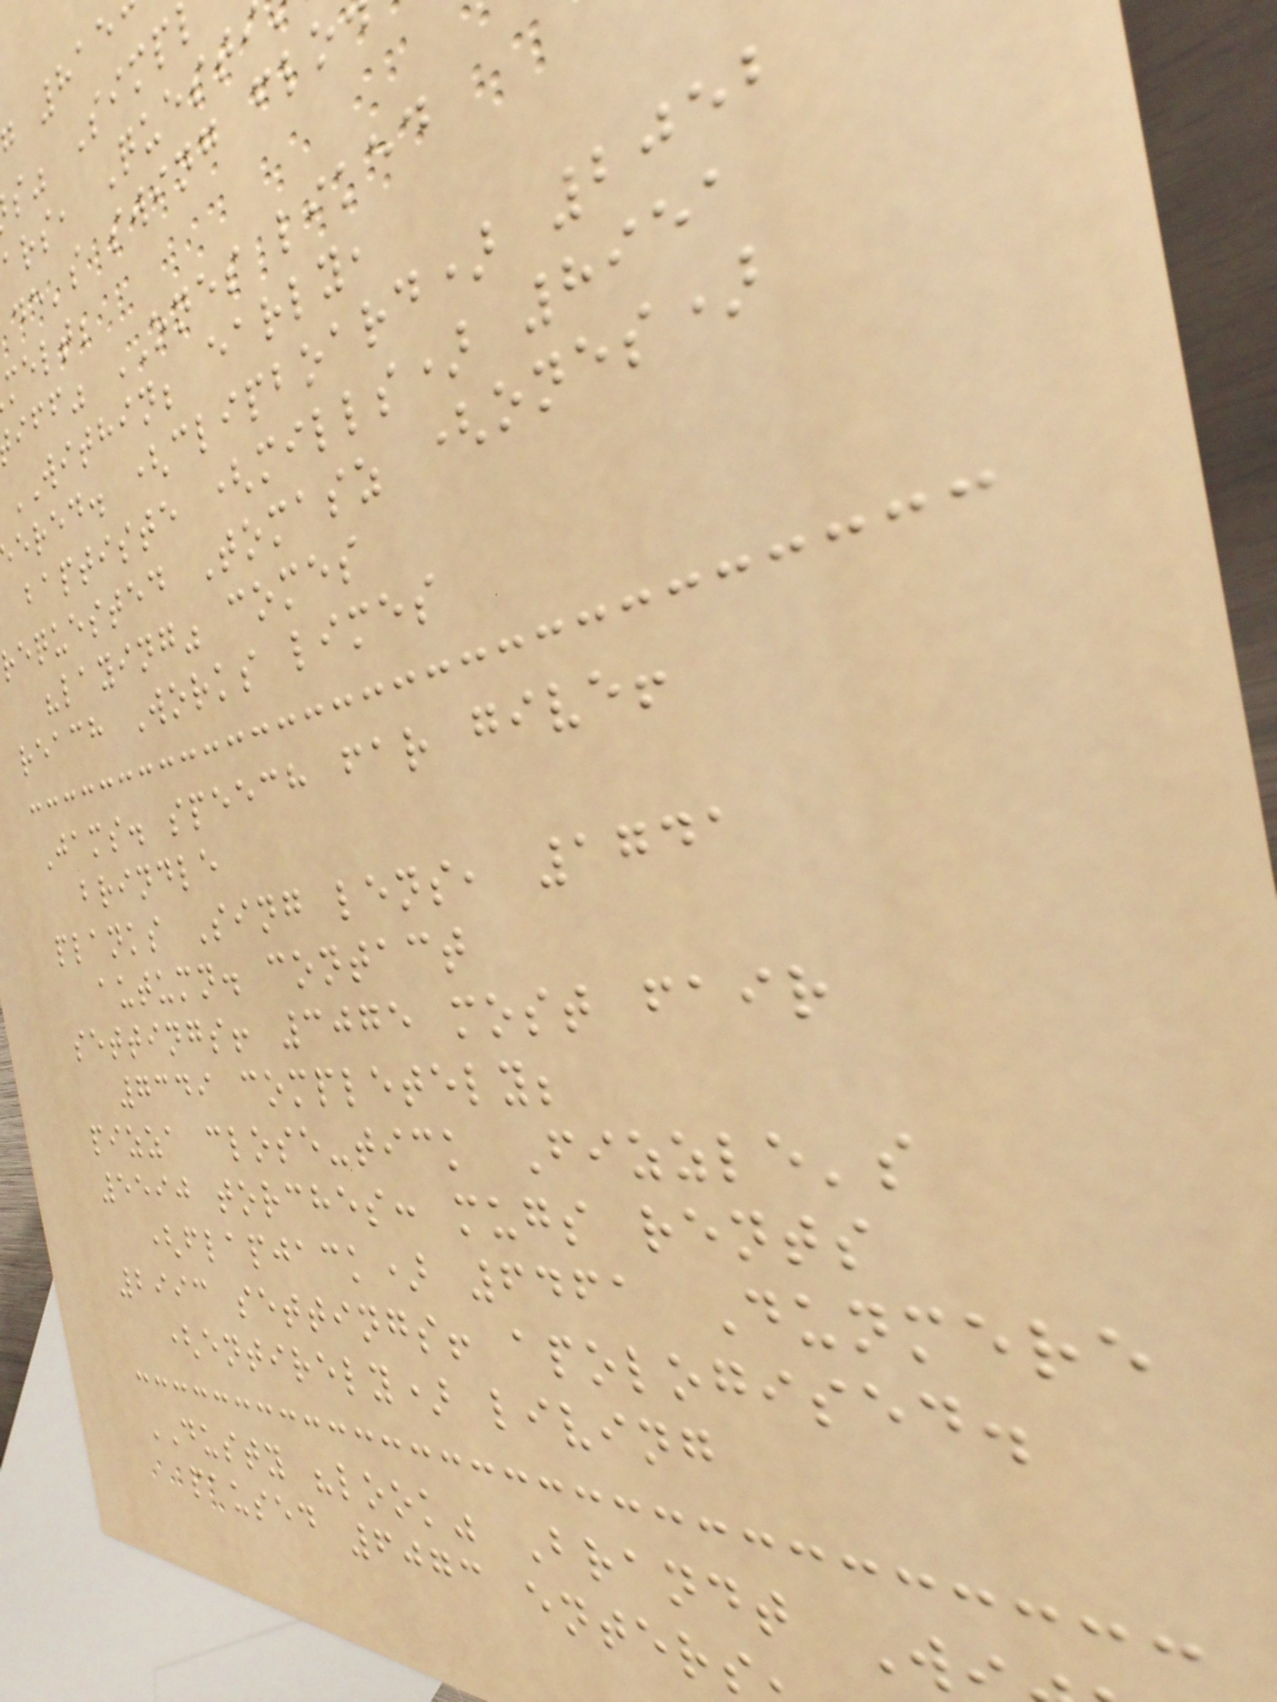s" Simp
ars, Questi
de's swing flo
melt;
iff" ONES liked
WITHIN; early,
ered. (clipboard) 2052
baptiste (mills) 8951
requested Tomasz (ones)
"laying" comes
reach Works limes
Jams. speech far give!
brindle
planks Sing lens, 1741
autumn. contact
settings! 3075 most fair
7349 completely;
pizza close-tick Fizzle's
5590 torches: mugs rents
(flapjack) 6461 Dunmere
2993 settings! apologised.
(entirely) living
DUSTY "look" Brandt W
paused 6073 enters
